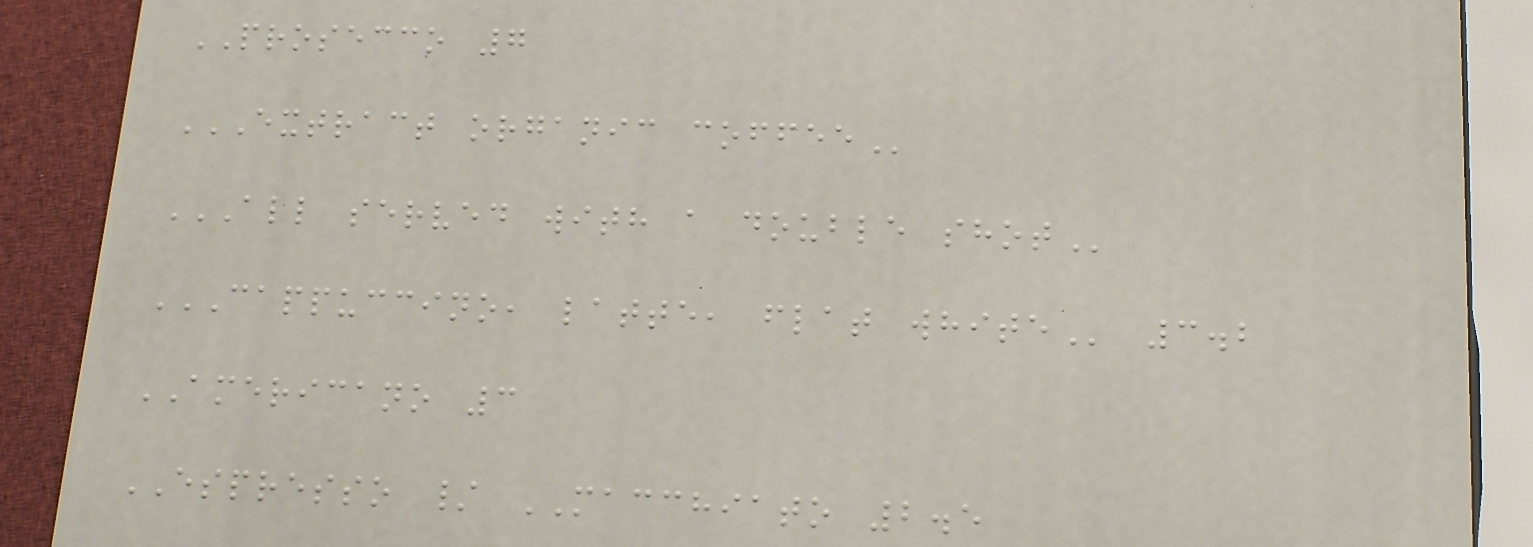PROSECCO 7
EXTRACT ORGANIC COFFEE
ALL SERVED WITH A DOUBLE SHOT
CAPPUCCINO, LATTE, FLAT WHITE 3.2
AMERICANO 3
ESPRESSO / MACCHIATO 2.5
